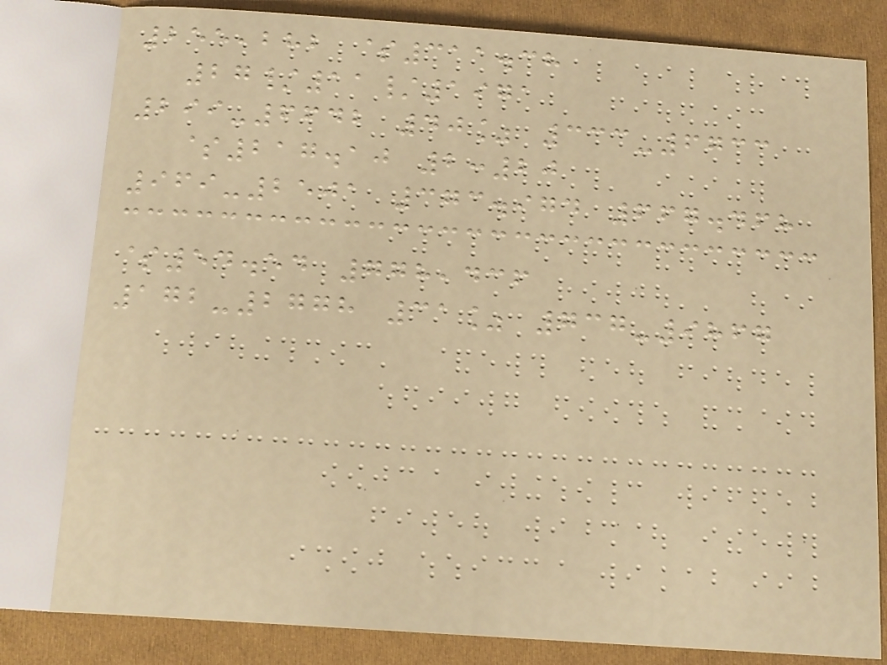255,282 $311.38
27/11/1971
299-6642 40% 333-6733
$217.10 2:20
969-2501 373.974 667.468
$54.54 778,436
172-2778 31% 737-9867
